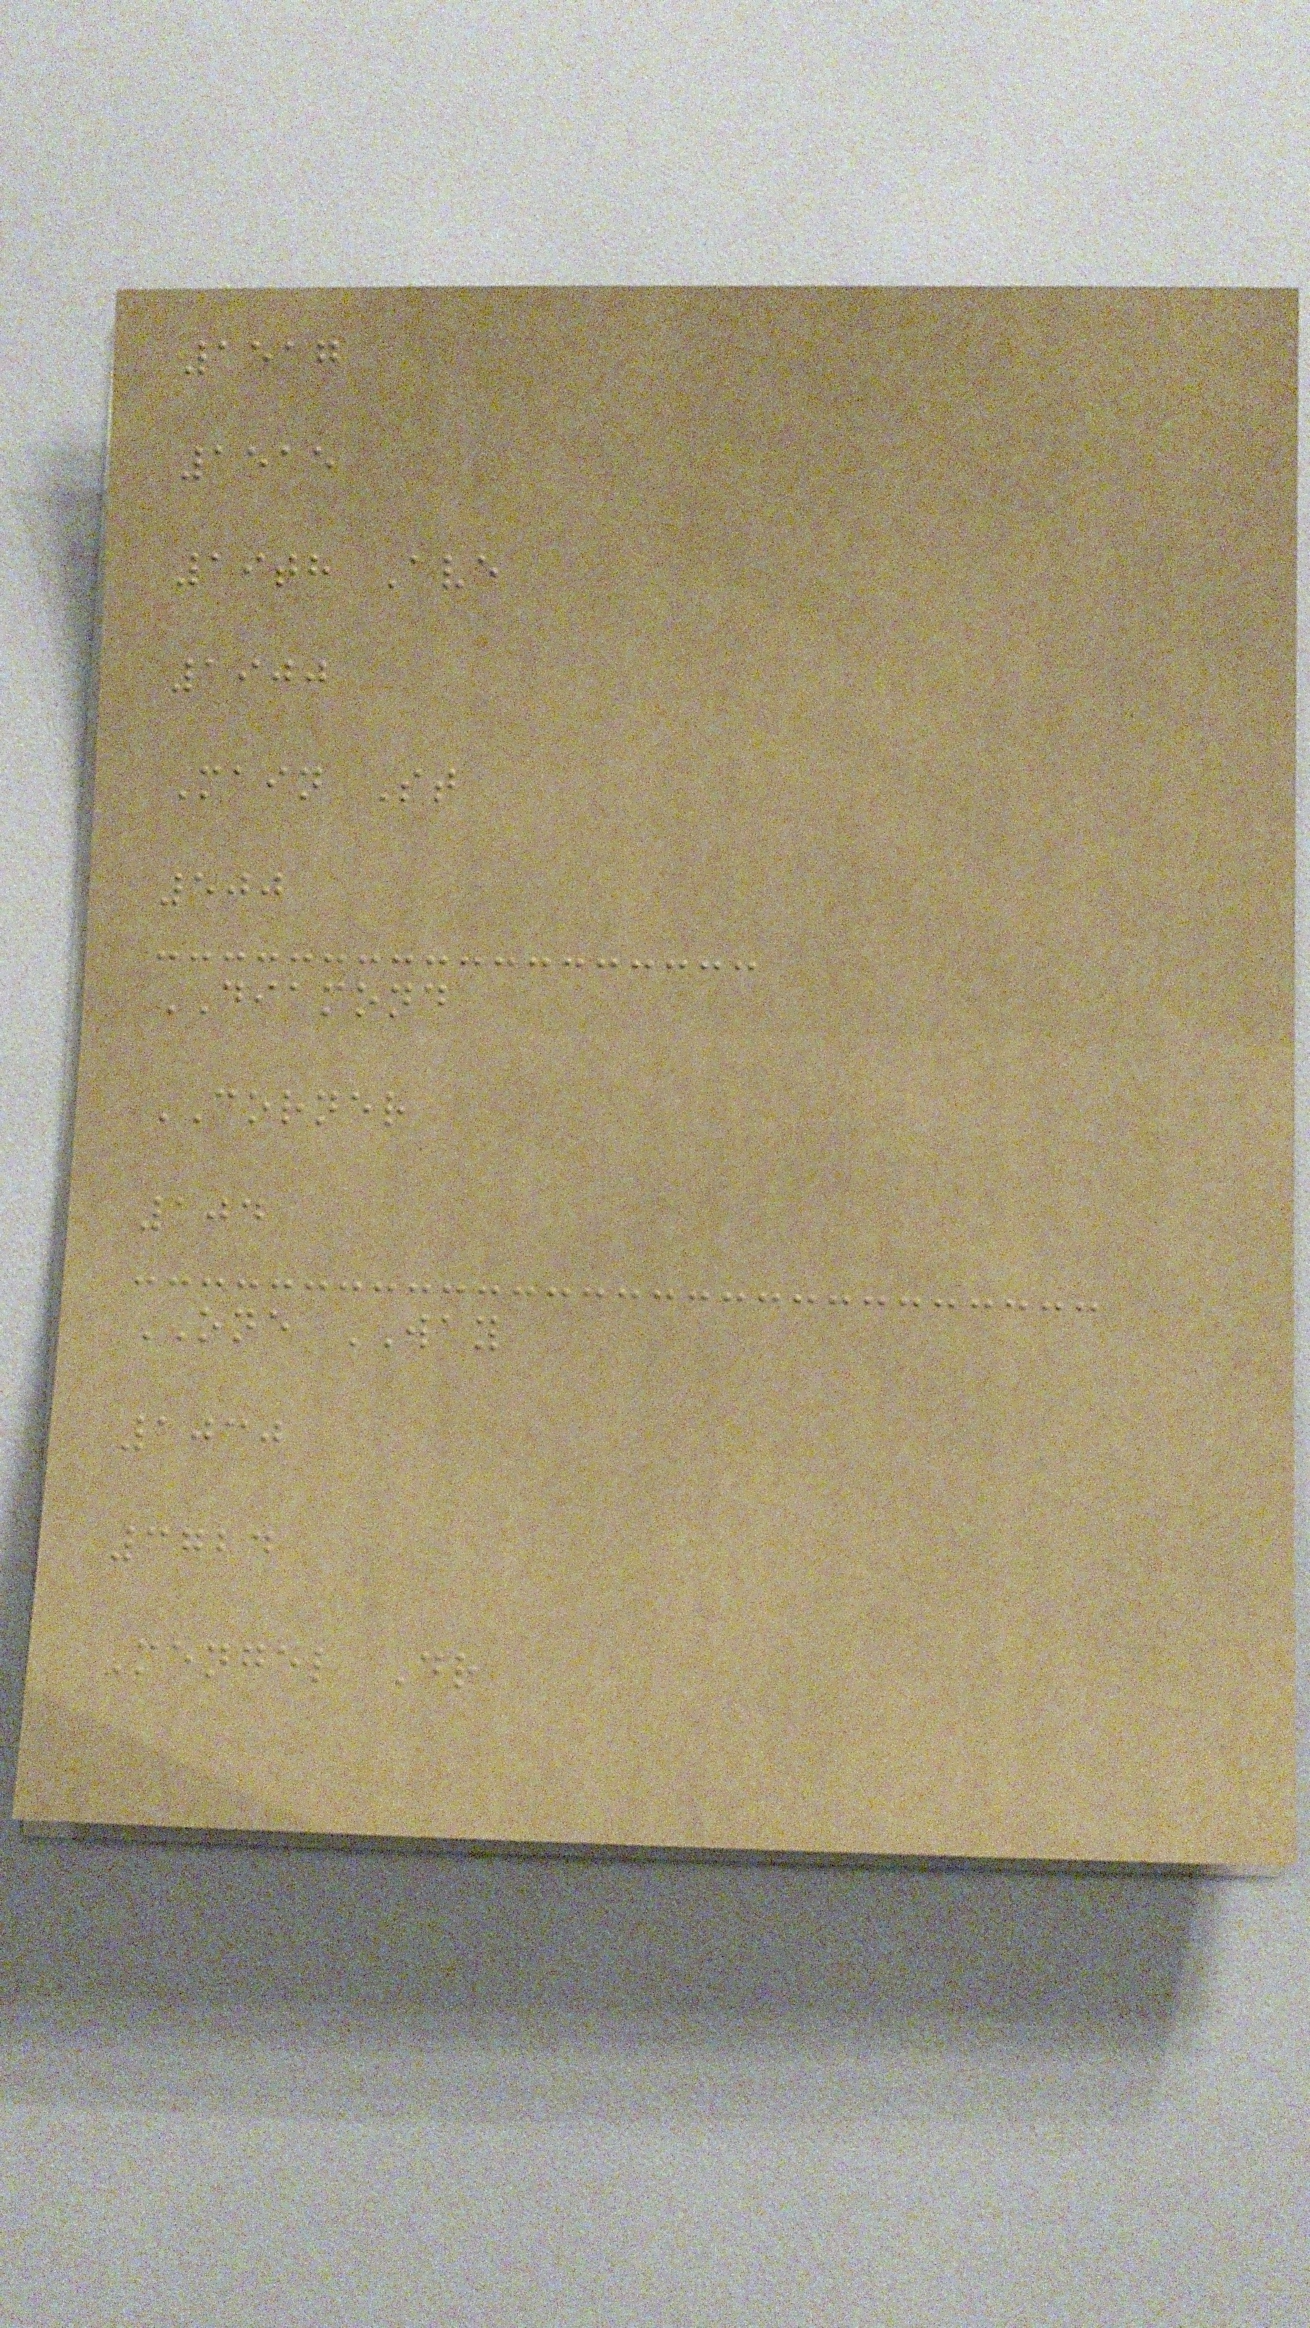1517
1515
19th Ave
1900
Main St
500
DIAMOND
CORNER
104
ONE WAY
1030
3724
Mengel Dr
